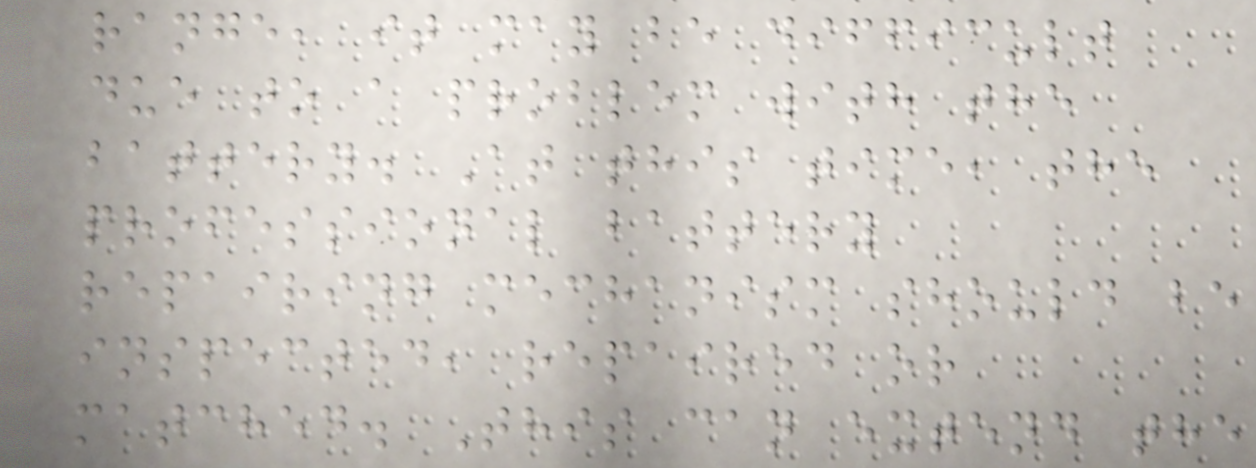range, it may be difficult
due to a problem with the
battery. At this time, the
professional battery
repairing mechanism should be
inspected, repaired or
matched. This can extend the
